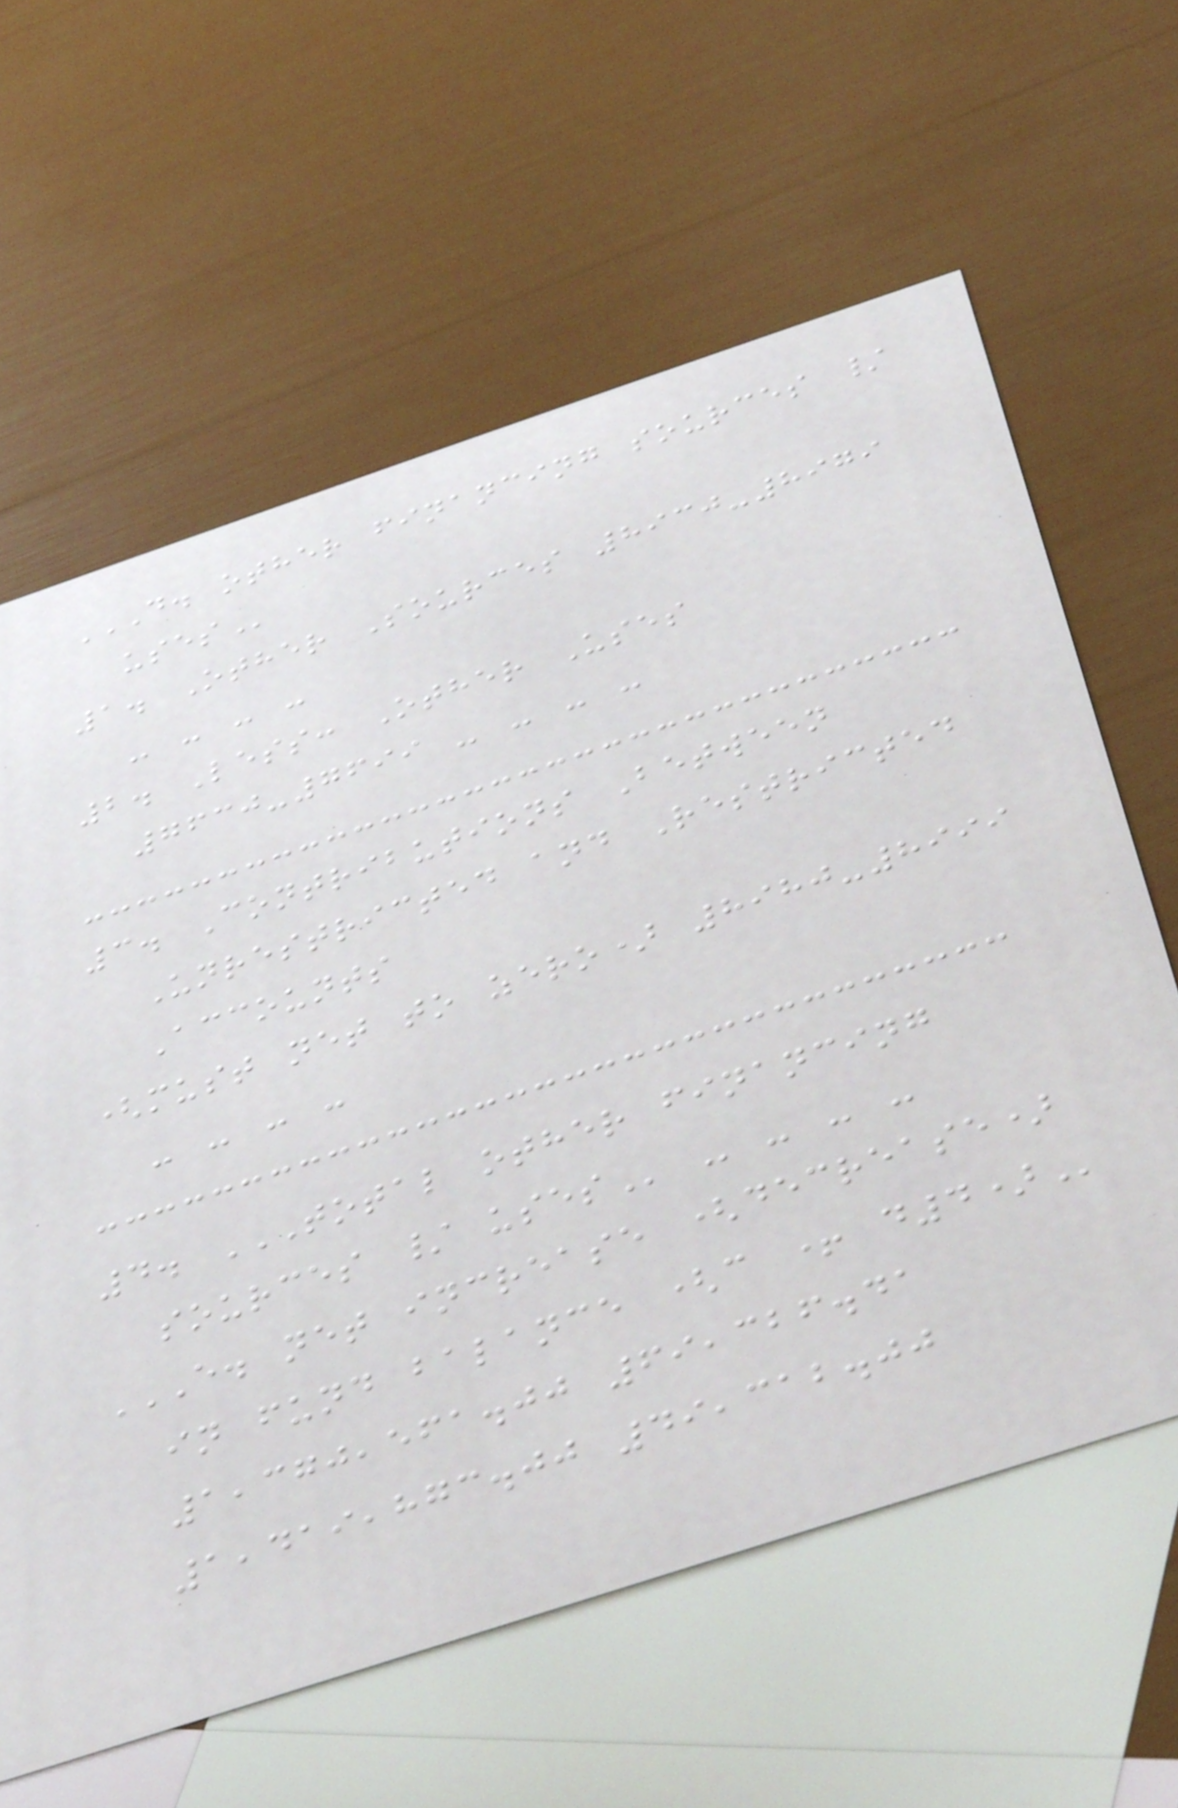D. OTHER FINANCING SOURCES /
USES
1. Other Sources 8930-8979
- - - -
2. Less: Other Uses
7630-7699 - - - -
3. Contributions Between
Unrestricted and Restricted
Accounts
(must net to zero) 8980-8999
- - - -
4. TOTAL OTHER FINANCING
SOURCES / USES - - - -
E. NET INCREASE (DECREASE)
IN FUND BALANCE (C + D4)
1,370,561.00 69,326.41
1,419,873.00 49,312.00
